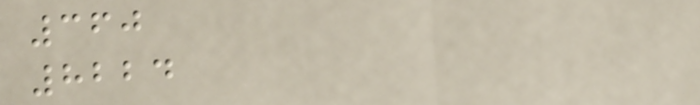360
8224
